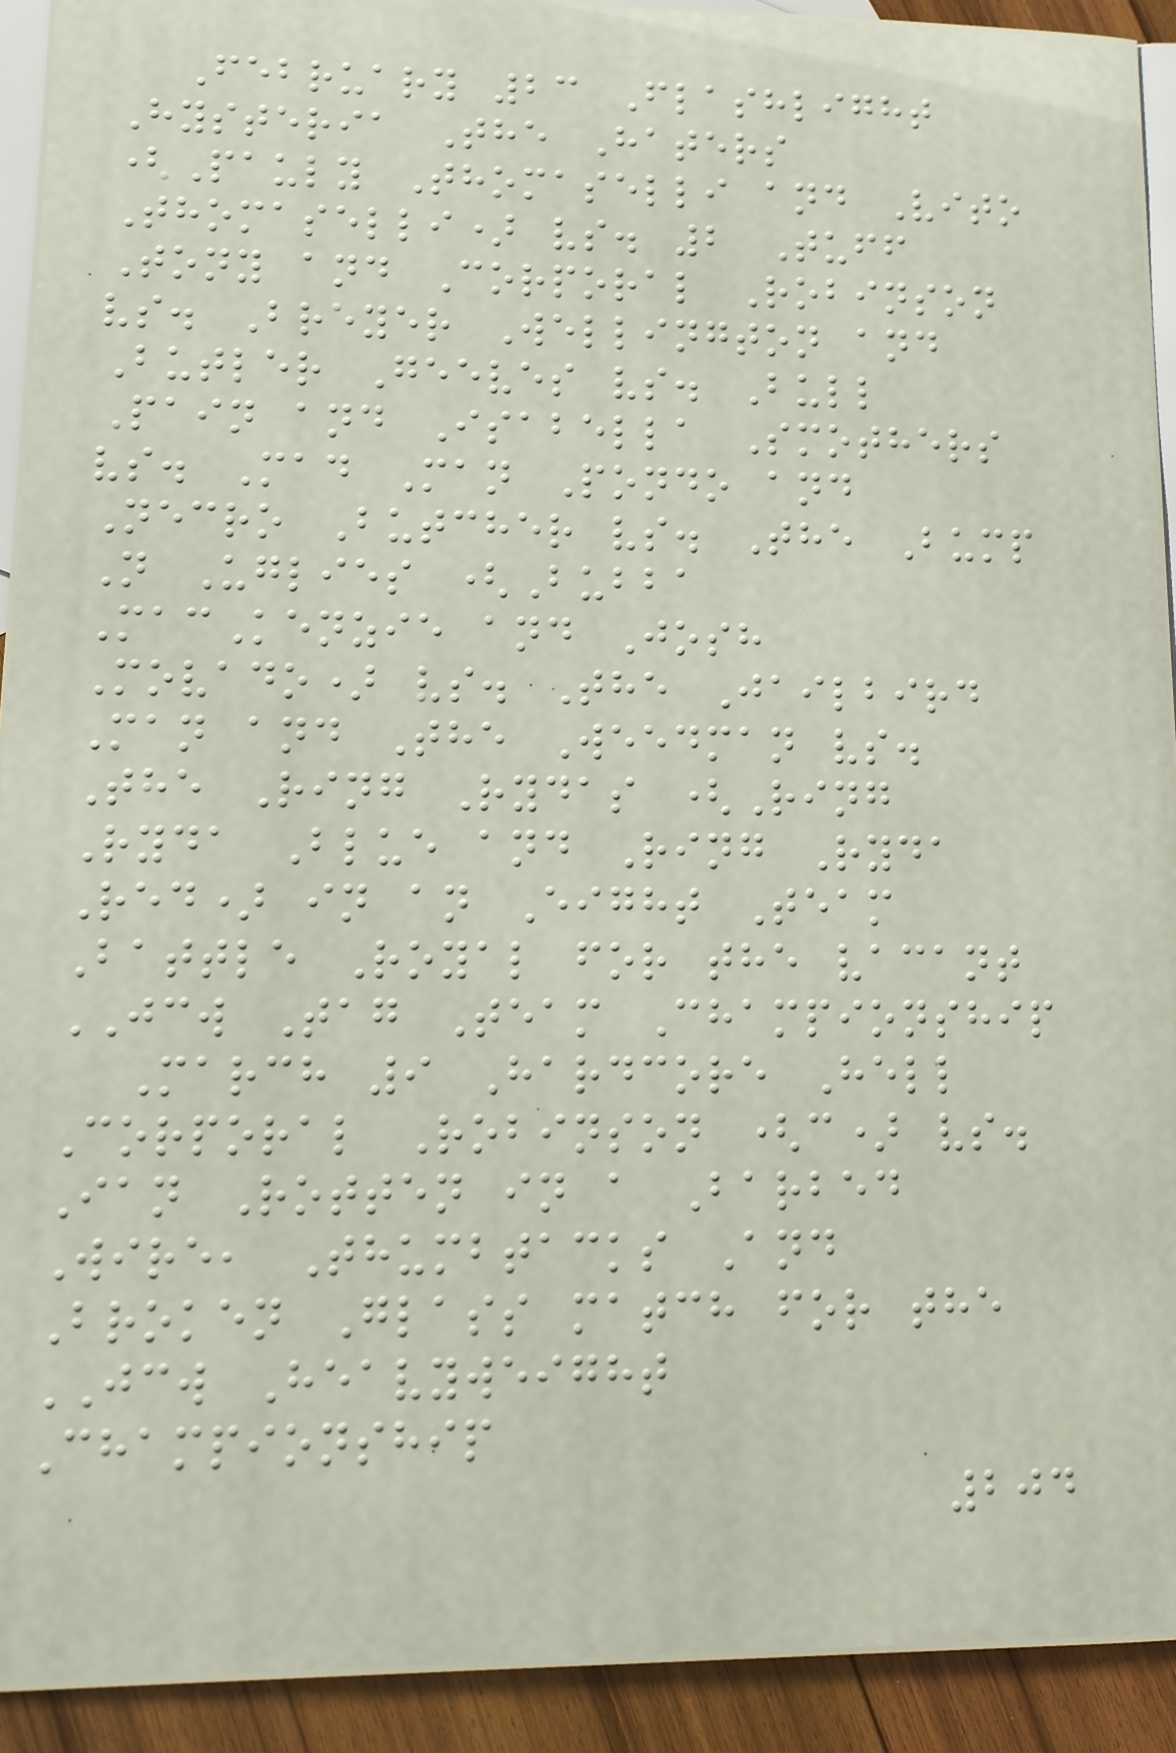February 23 Flashlight
Hysteria The Haters
(Pauly Thomaselli and Vito
Thomaselli) vs. 2 Tuff
Tony and Corporal Robinson
vs. Breyer Wellington and
Butler Geeves vs. Bull
Pain and Isabella Smothers
vs. Mad Man Pondo and
Necro Butcher vs. The Bump
N Uglies (Bubba
MacKenzie and Josh
Movado) vs. The Jailbird
Man and The Weedman vs.
The Ring Rydas (Ring
Ryda Blue and Ring Ryda
Red) in an Eight Team
Battle Royal for the vacant
JCW Tag Team Championship
March 9 Hardcore Hell
Corporal Robinson (c) vs.
Ian Rotten in a Barbed
Wire, Thumbtacks And
Broken Glass match for the
JCW Heavyweight
Championship
204
